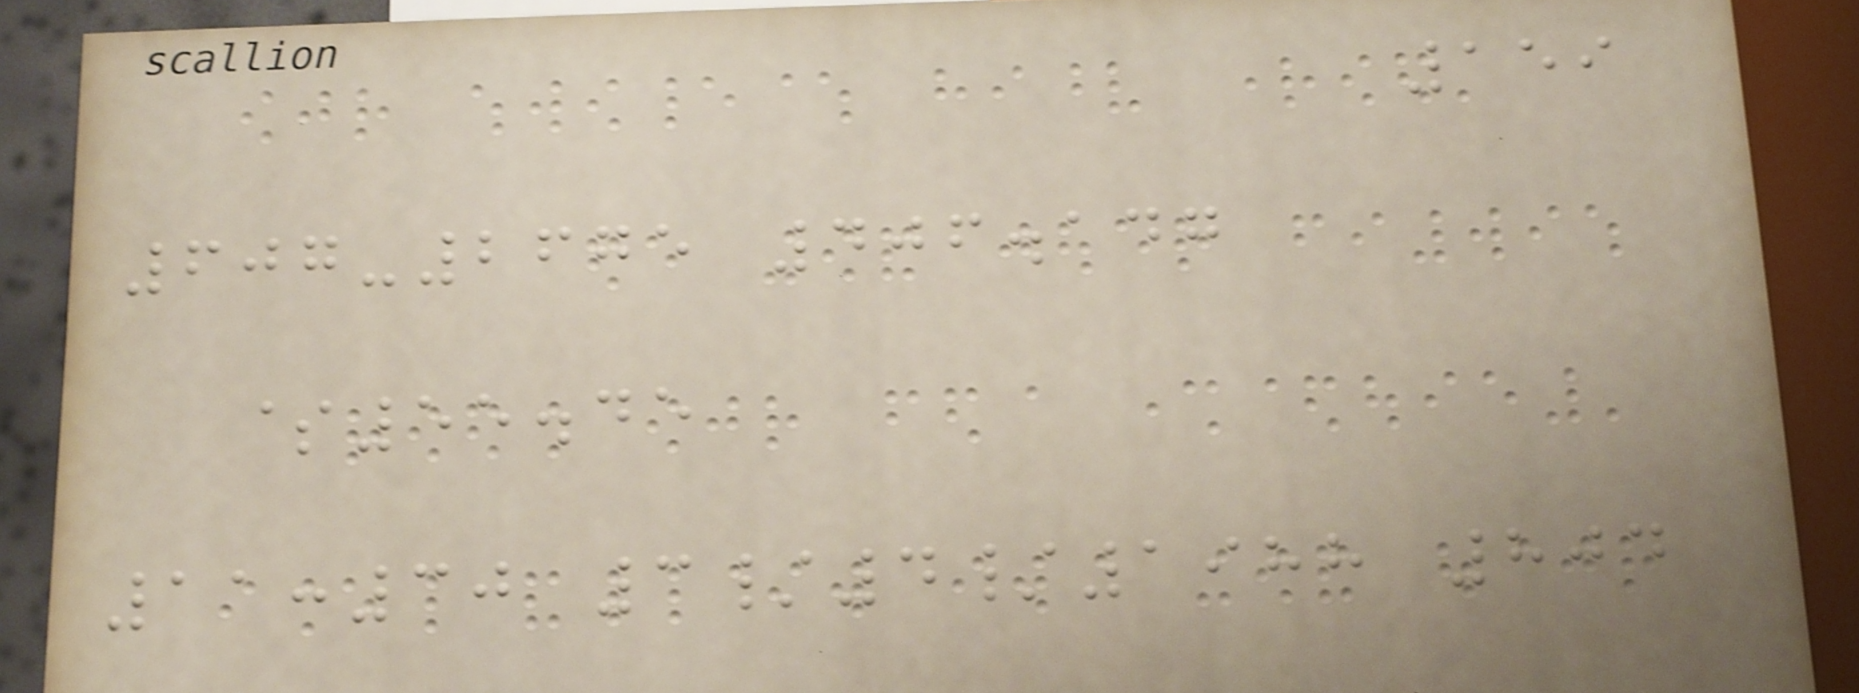159
607-2675 406.147
$55.45
11:30 3/4/1988 804
